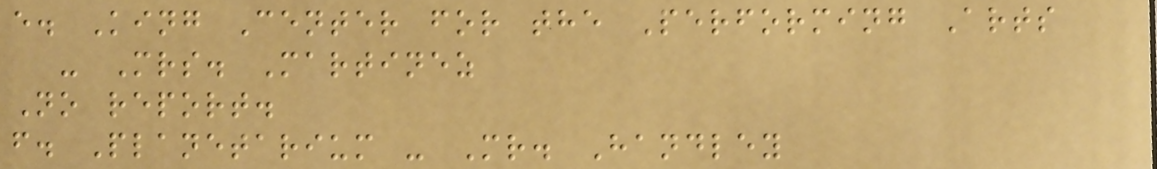e. King Center for the Performing Arts
- Mrs. Martinez
No report.
f. Planetarium - Mr. Handley
